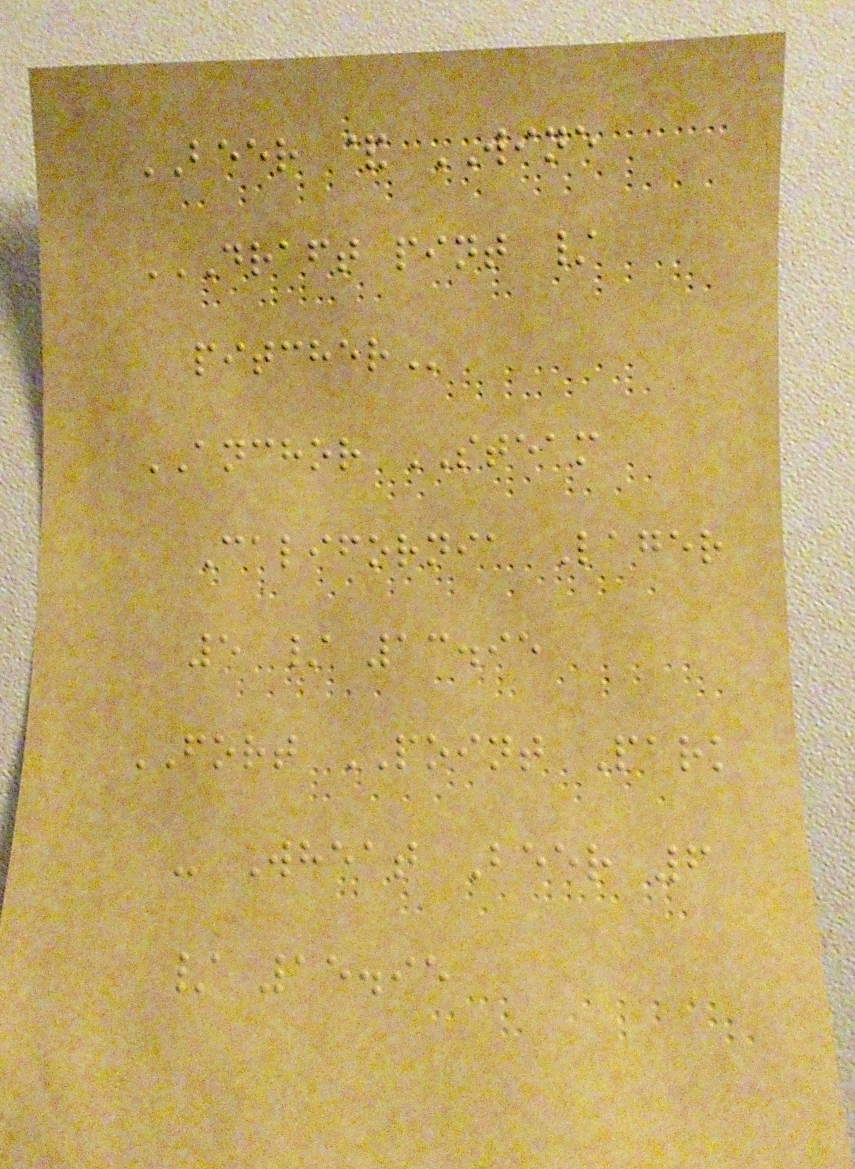BEER & WINE
DRAFT PINT /
PITCHER
ANCHOR STEAM
California Lager
5 / 13.95
FORT POINT Park
- Wheat Beer 6
/ 15.95
